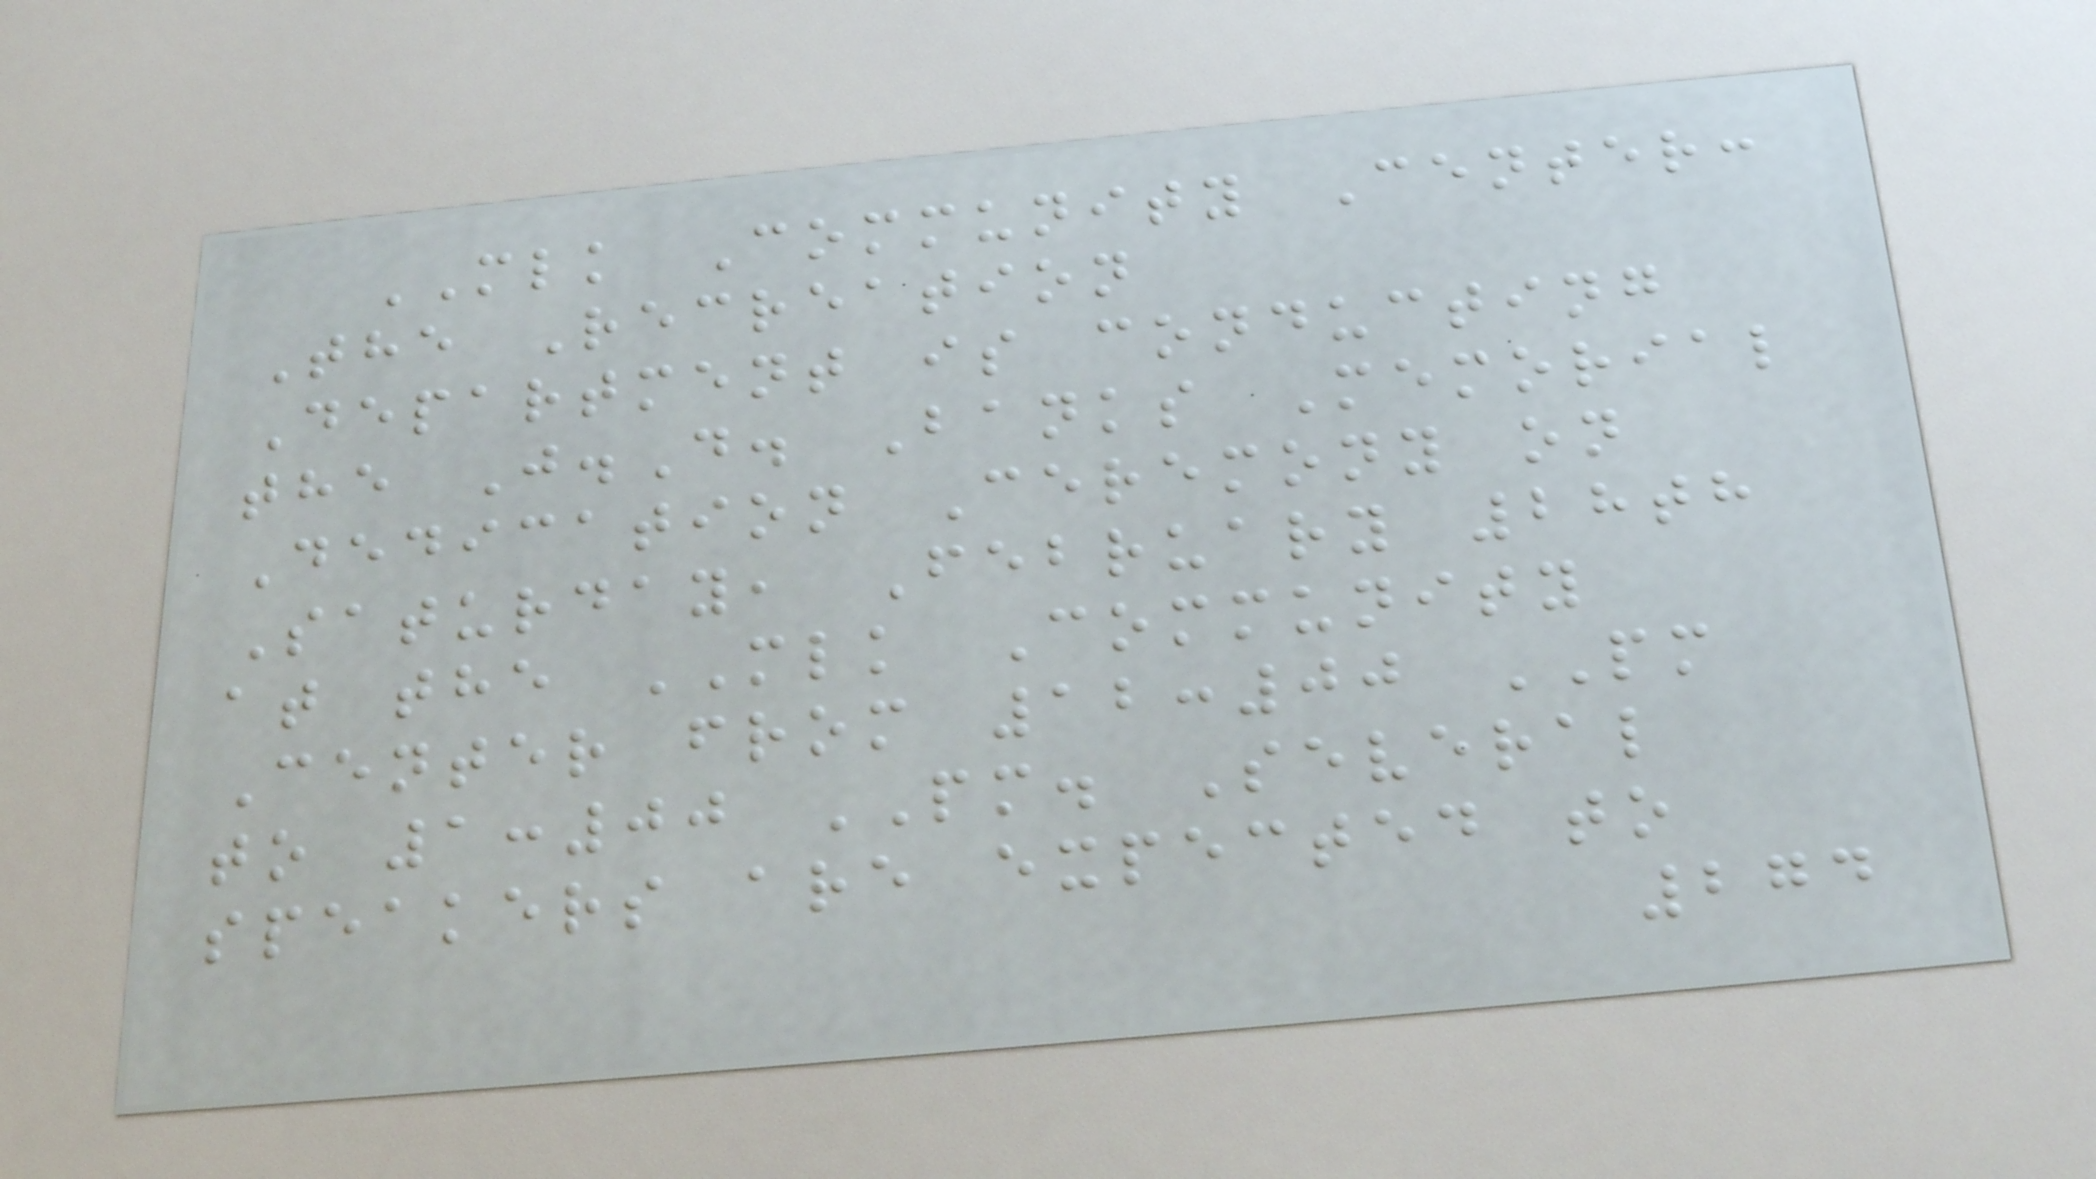MLK Community Center:
The Recreation
Department is conducting
the J.D. Banks Memorial
Dedication Ceremony on
Saturday, February 28th
at the MLK Community
Center from 12:00 PM
to 1:00 PM. Several
speakers are expected to
274
